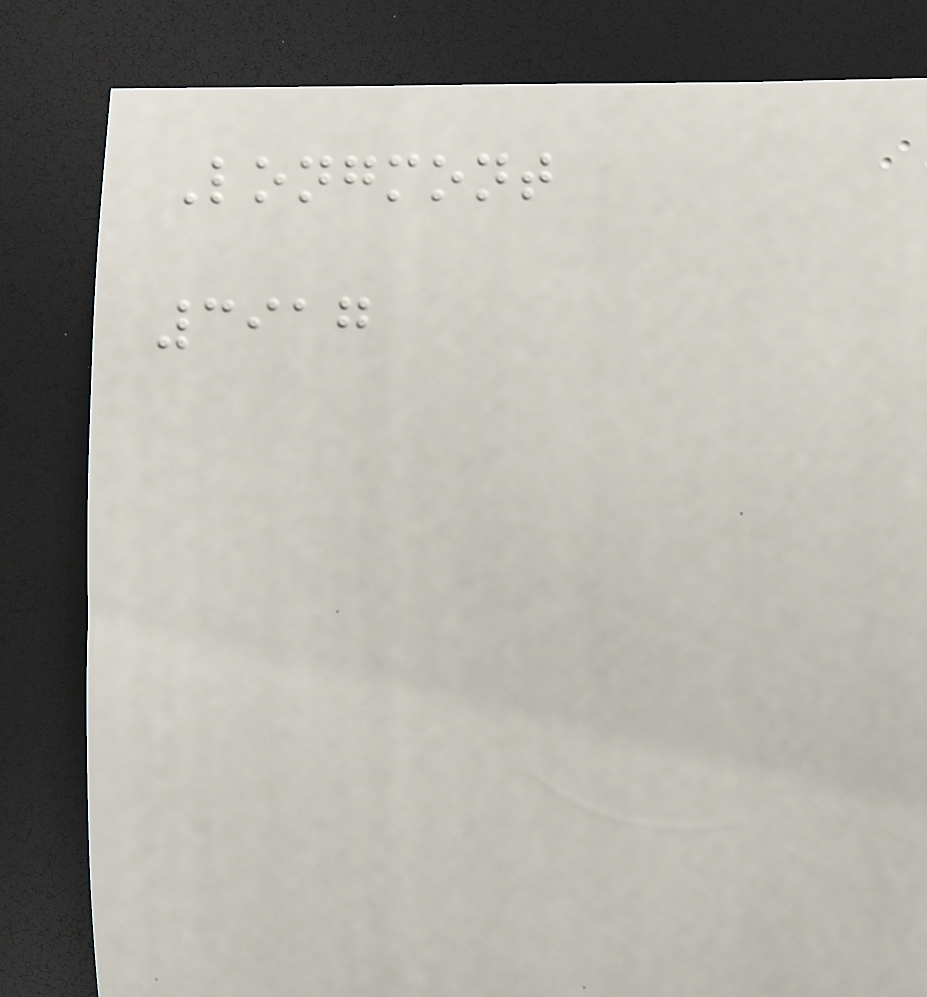Longmont
3917
